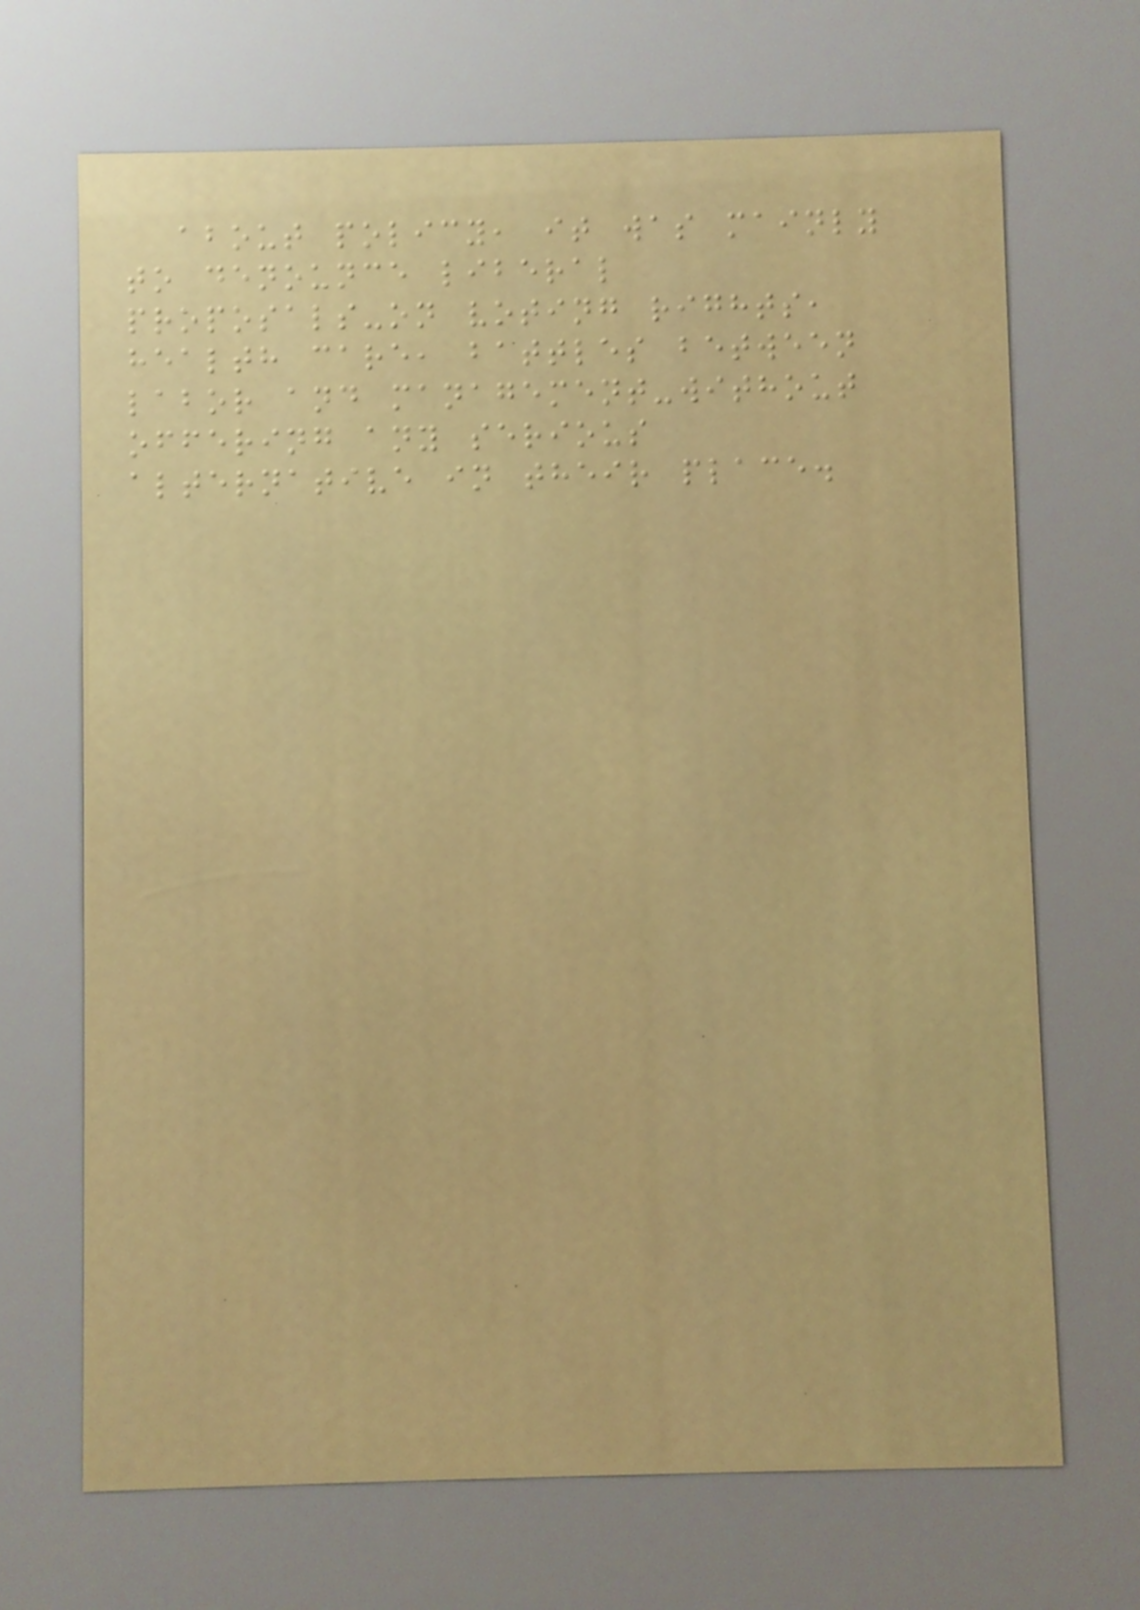about policy, it was mainly
to denounce liberal
proposals-on voting rights,
health care, battles between
labor and management-without
offering any serious
alternative in their place.
